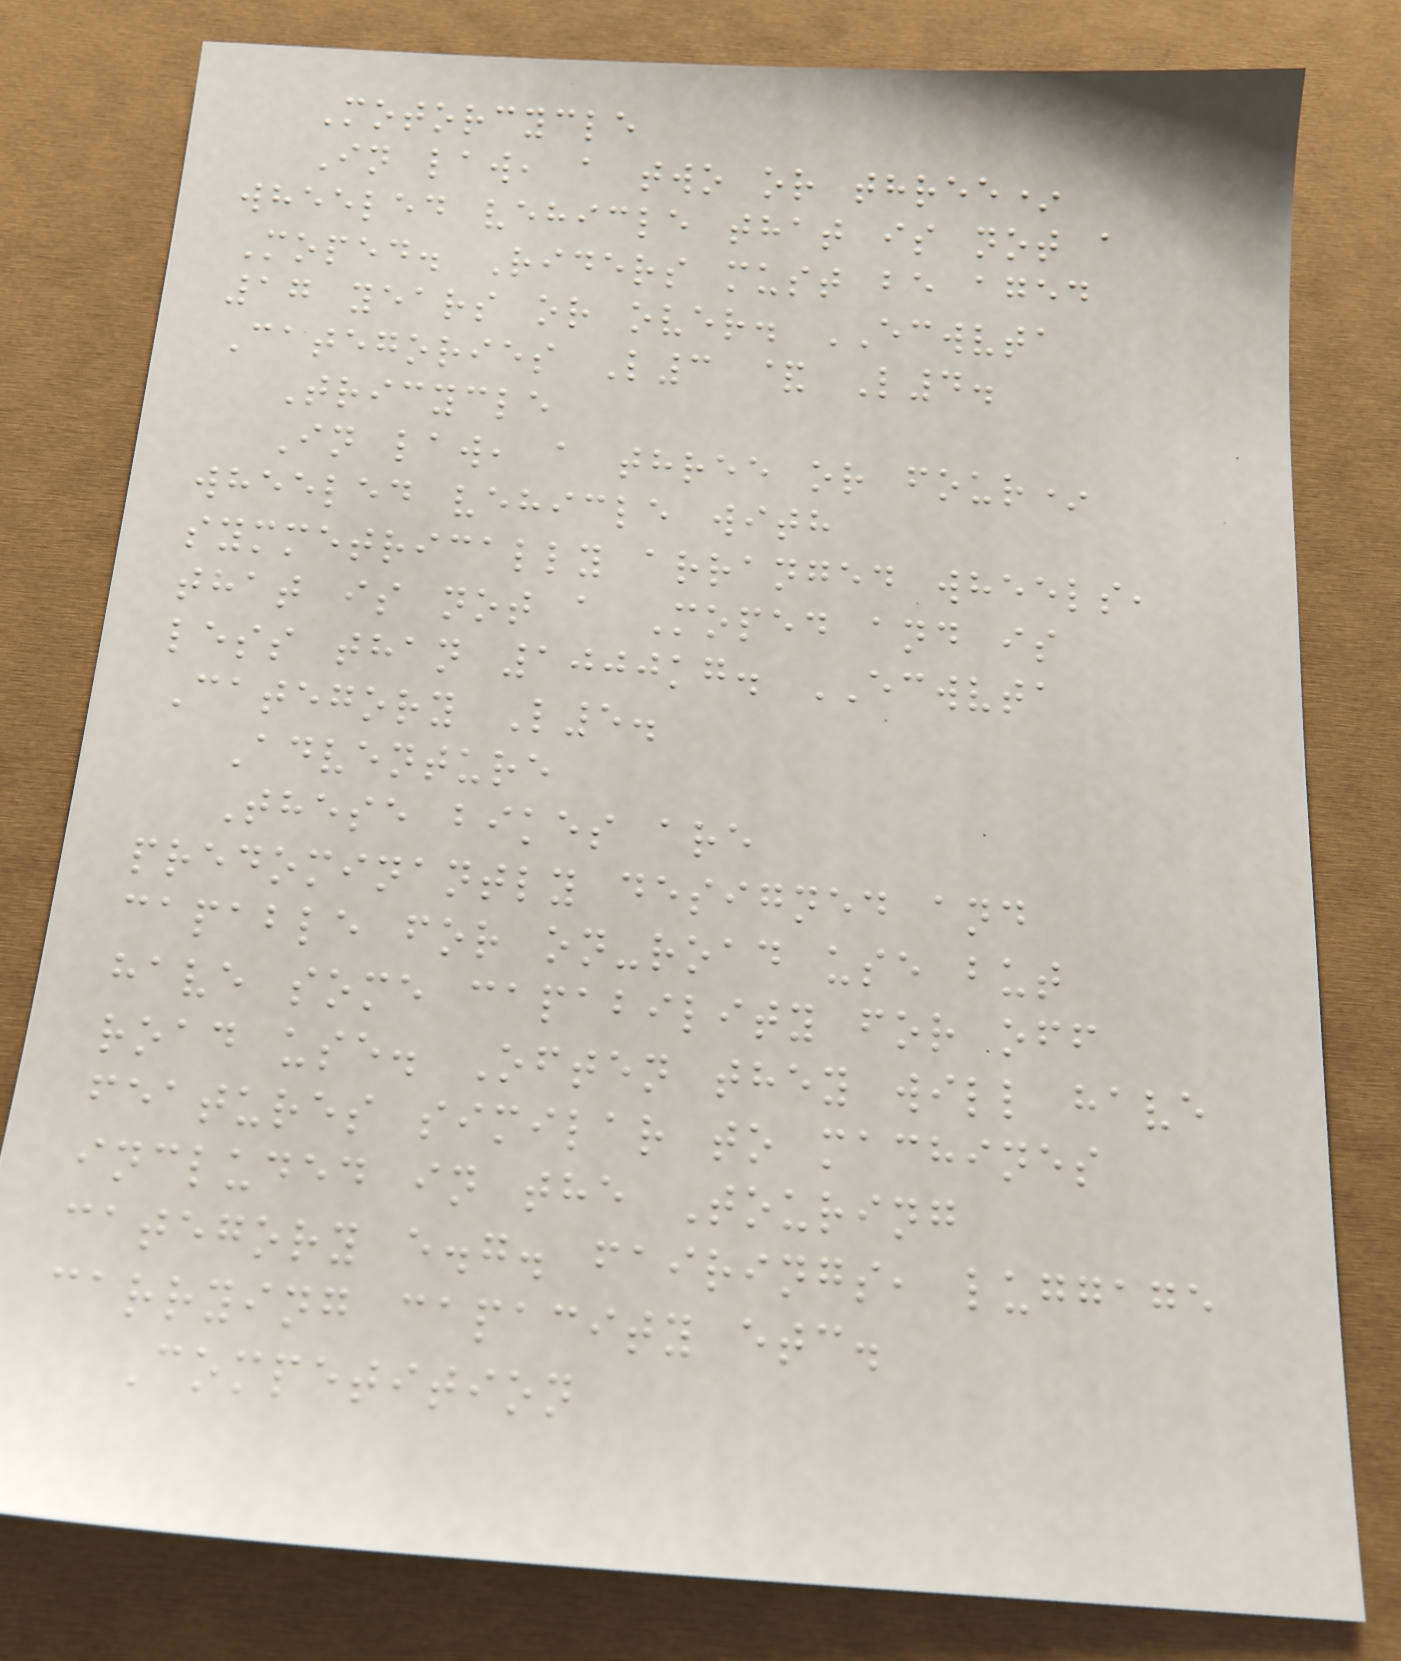Motorcycle
In law, a two or three*
wheeled vehicle that is not a
Moped. Riders must be aged
17 years or over. ECWVTA
Categories L3 & L4.
Tricycle
In law, a three or four*
wheeled vehicle with
symmetrically arranged wheels,
that is not a Moped and is
less than 1000kg. ECWVTA
Category L5.
Adventure
These bikes are
predominantly designed and
capable for on-road use but
have some capability for off
road use. Often they will have
features similar to machines
included in the Touring
category e.g. fairings, luggage
carrying capacity etc.
Competition
